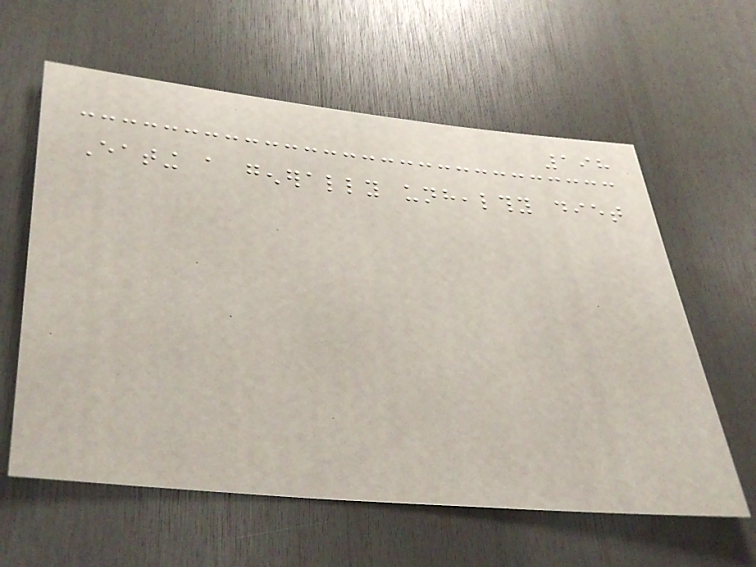198
Eating a generally unhealthy diet
